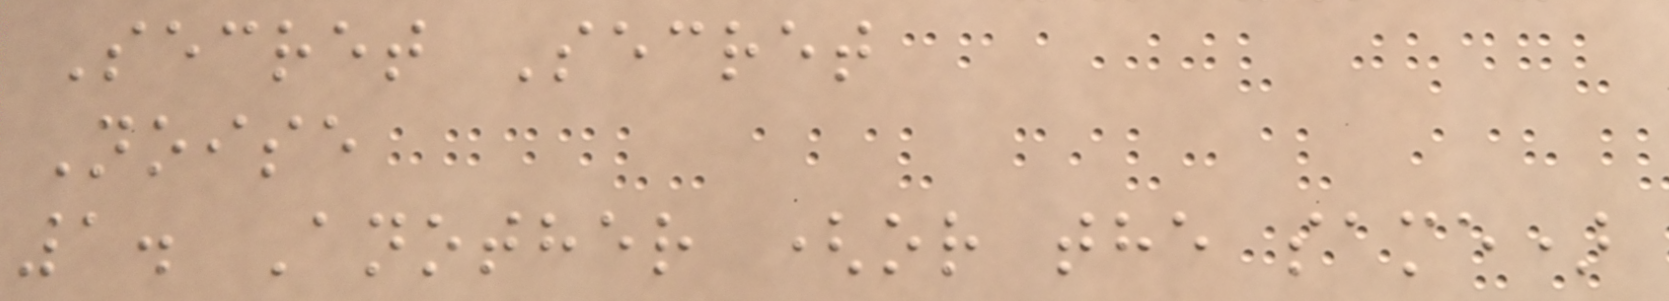Secret Secret
Noise
1. Another (or the same)
